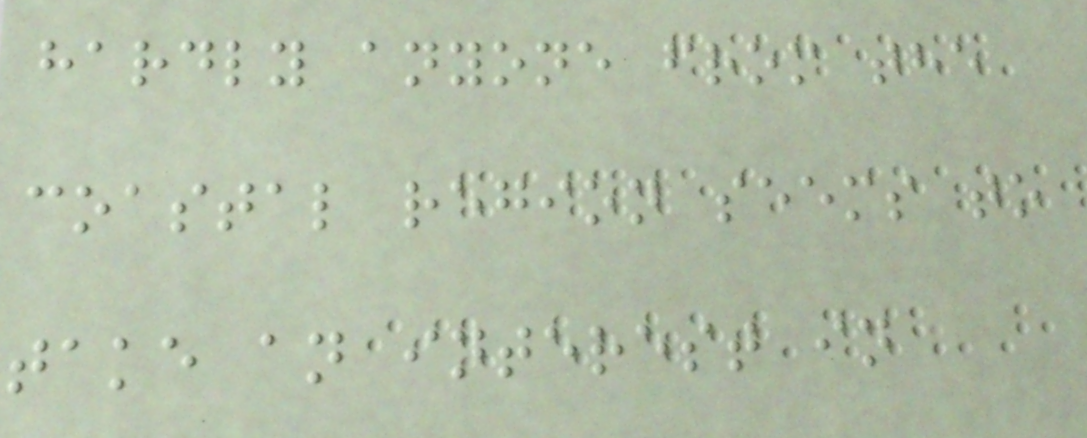hardly anyone from the
coastal region seems to
take an interest in
